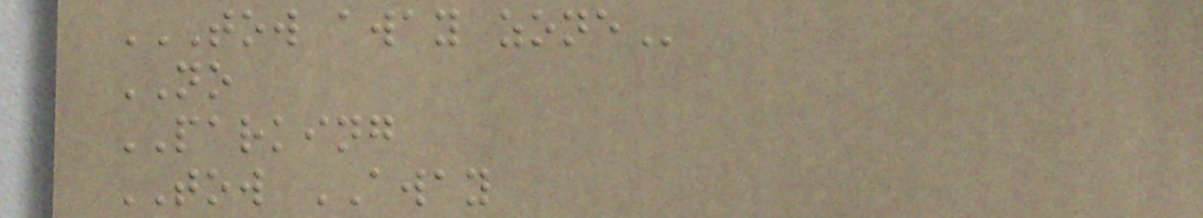TOW AWAY ZONE
NO
PARKING
TOW AWAY
